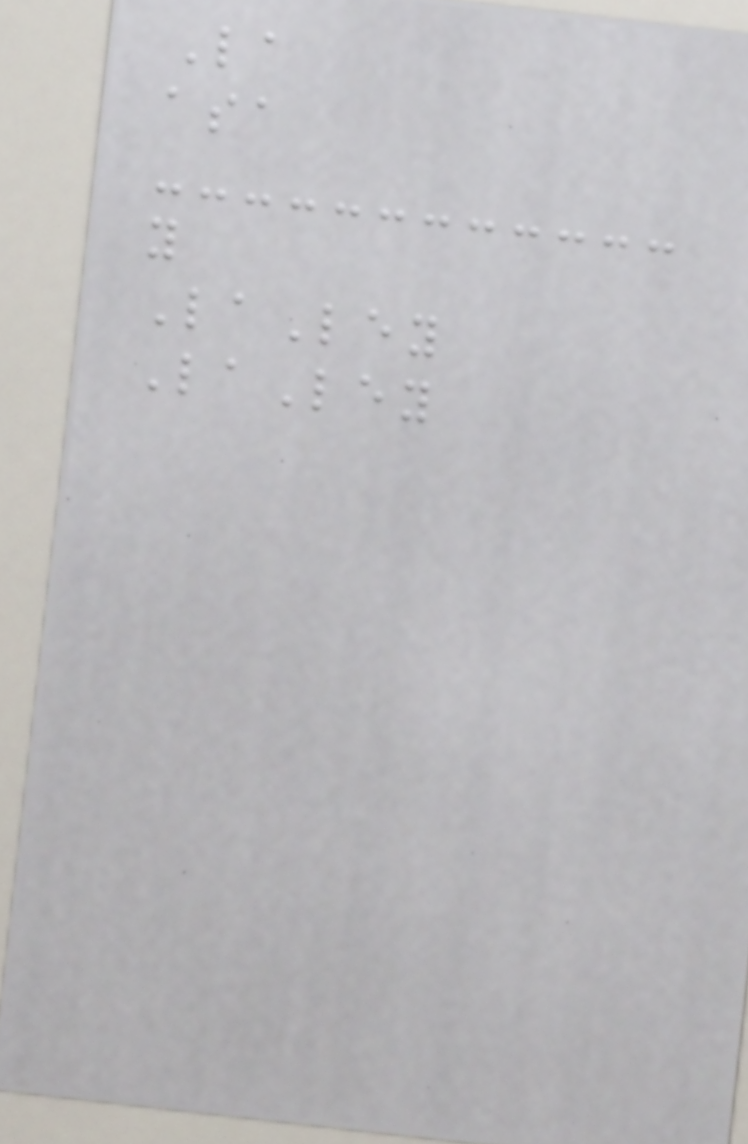La
asa
y
LaLey
LaLey
